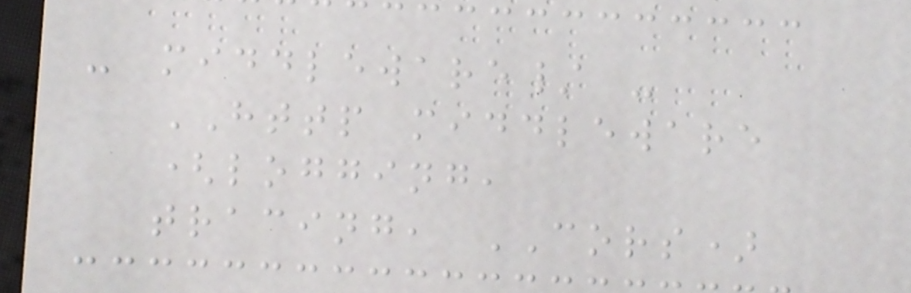- middleware/ -
HTTP middleware
(logging,
tracing, CORS)
